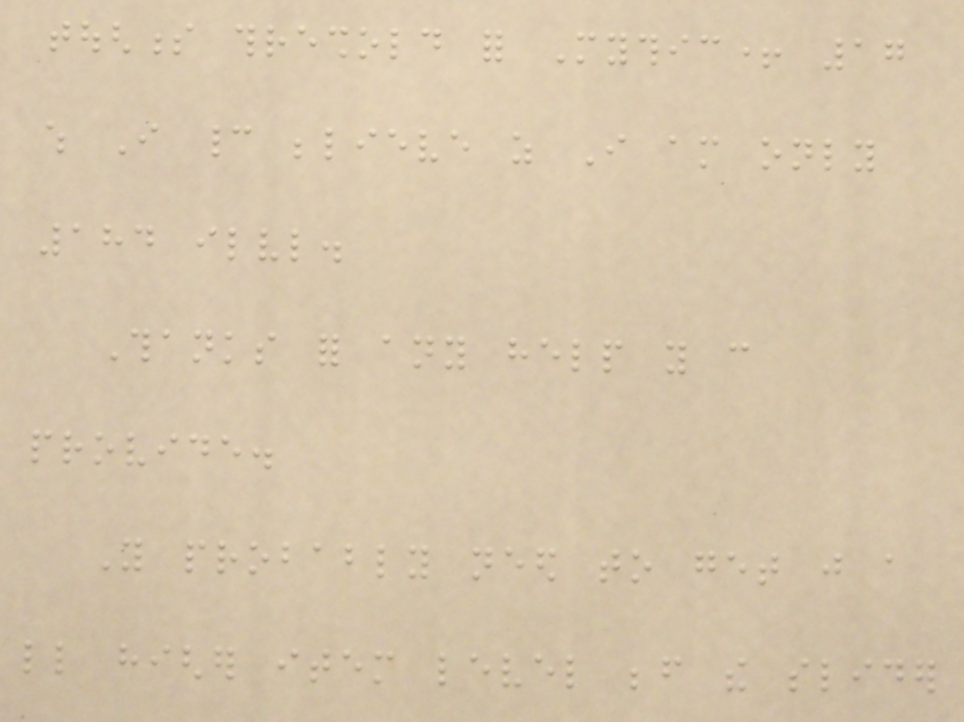toughness threshold for Mythic+ 17
which I cannot believe as I am only
184 ilvl.
Thanks for any help you can
provide.
You probably need to get just a
little higher item level before the slider
